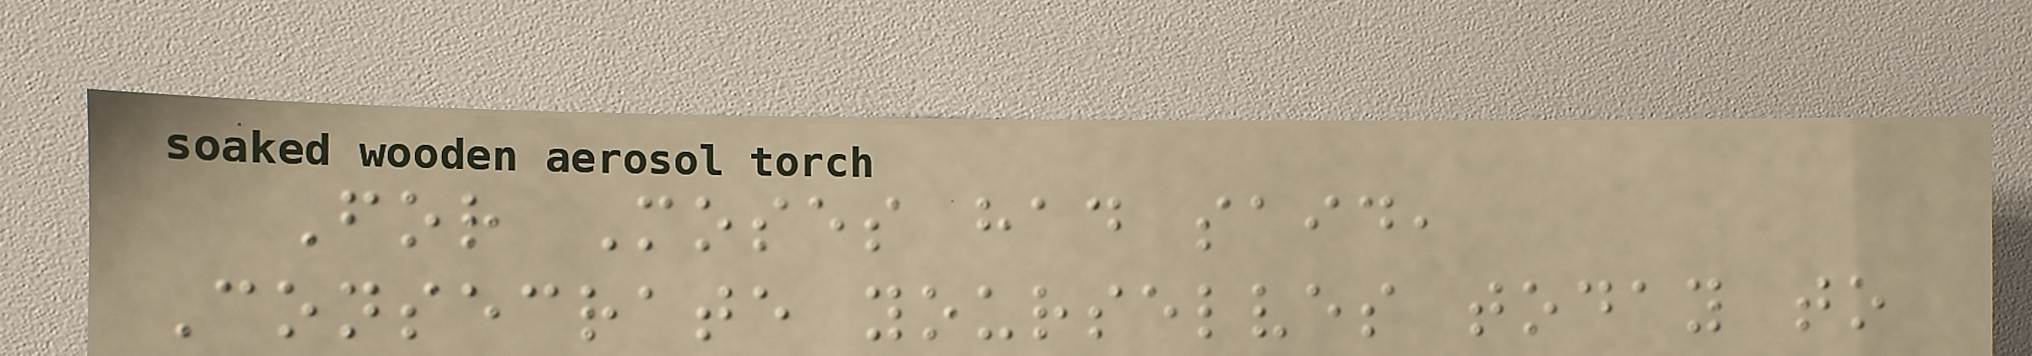For Moses had said,
Consecrate yourselves today to
